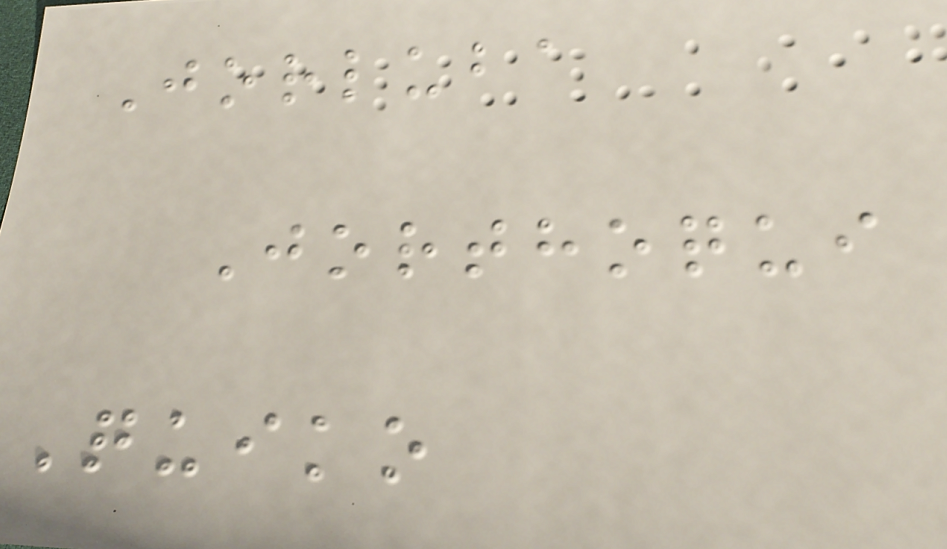Jorluba
Jorthoqui
Quiko
